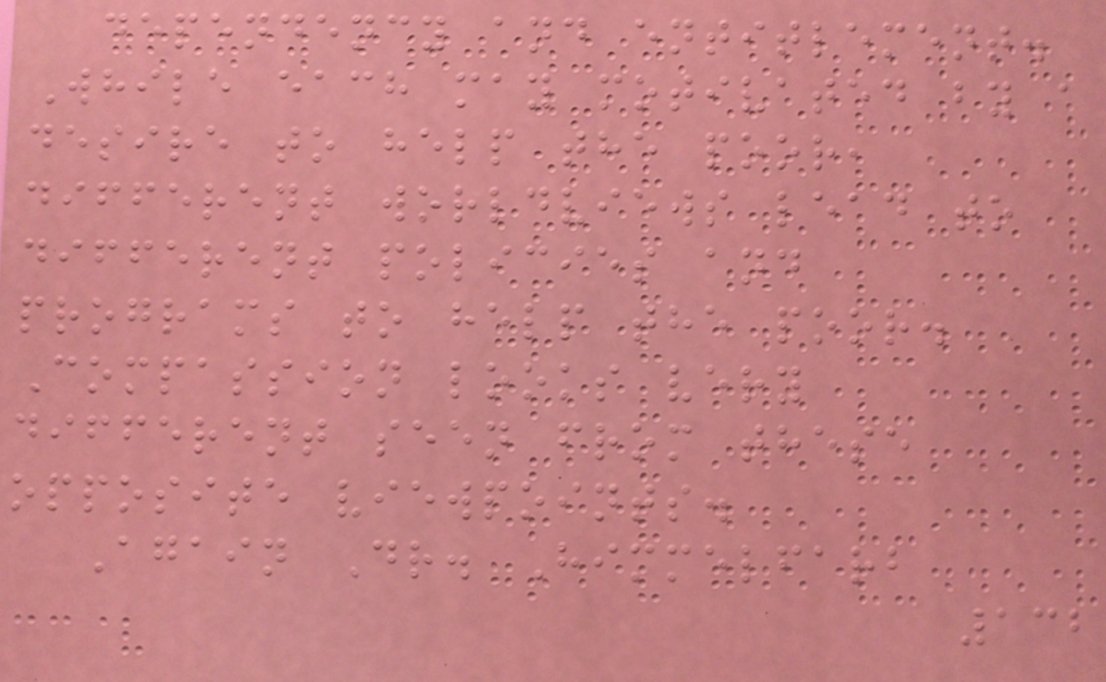dependency and entitlement.
While each may motivated by a
desire to help the poor,
different worldviews lead to
different policies and
programs to help the poor.
Compassion looks very
different seen from these
opposite viewpoints.
Again Dr. Himmelfarb
132
